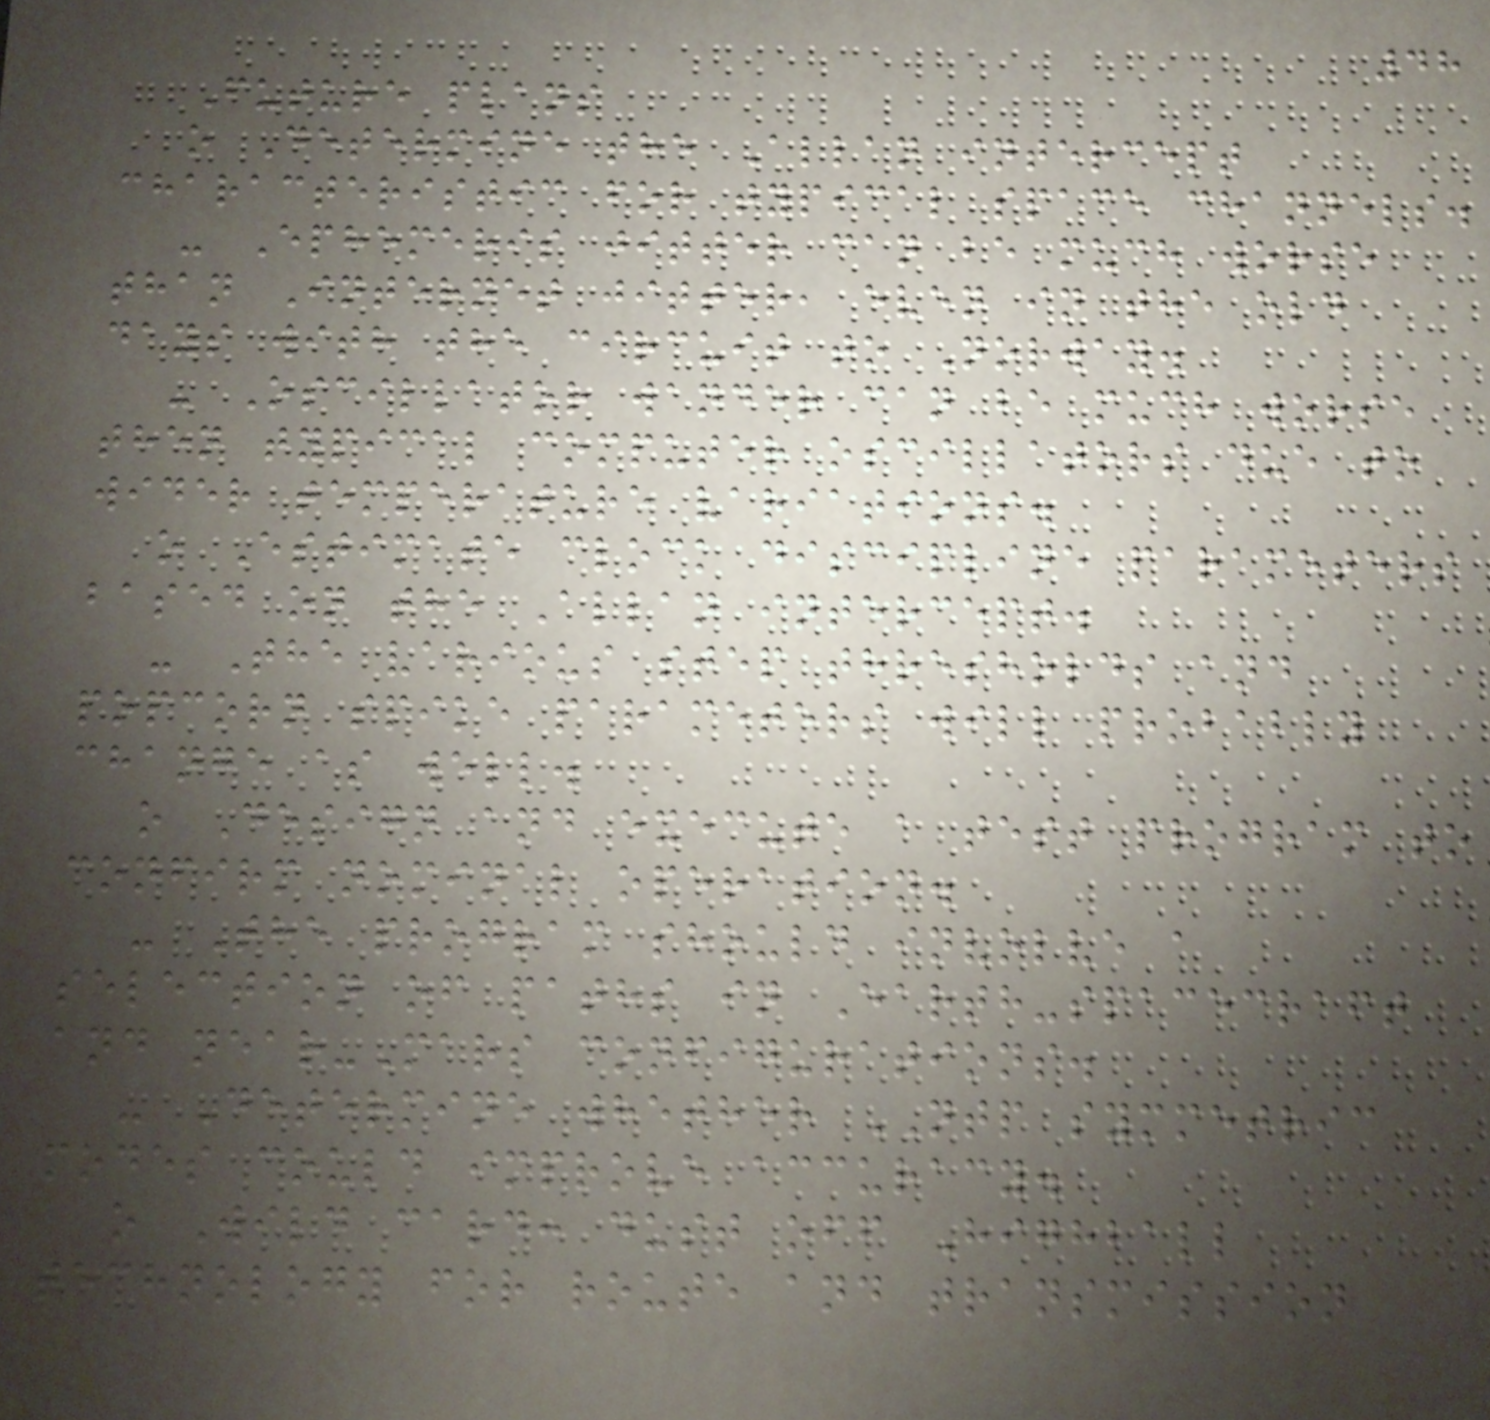48
Future plans
o Determine the Allan intercept
characteristic for typical space channels.
- Ephemeris jitter can be much worse
than Internet jitter, even in the old
days with the circuit to Norway.
- Oscillator wander can be much worse
then typical computer oscillators due to
wider temperature variations.
o Estimate clock discipline parameters
based on the Allan intercept.
- The various step thresholds and
popcorn spike parameters will probably
change as well.
o Design and execute a test program to
confirm nominal operation.
- The program should involve a
selection of paths in Earth-spacecraft
and near-Mars configurations.
- Determine whether NTP symmetric
modes could improve accuracy.
o Wild card: dust off Highball
technology for route and transmission
